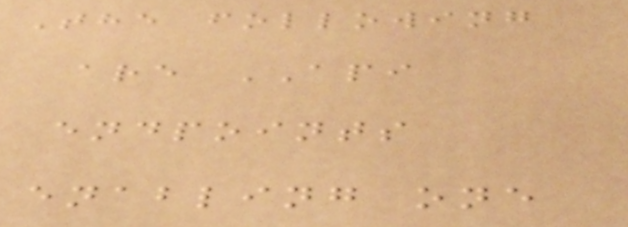The following
are API
endpoints
enabling one
